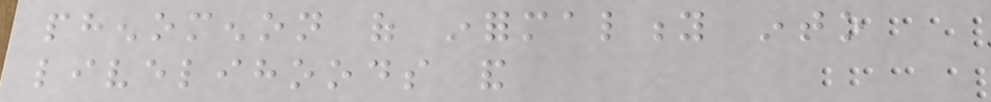phenomenon of informality into
livelihoods and
